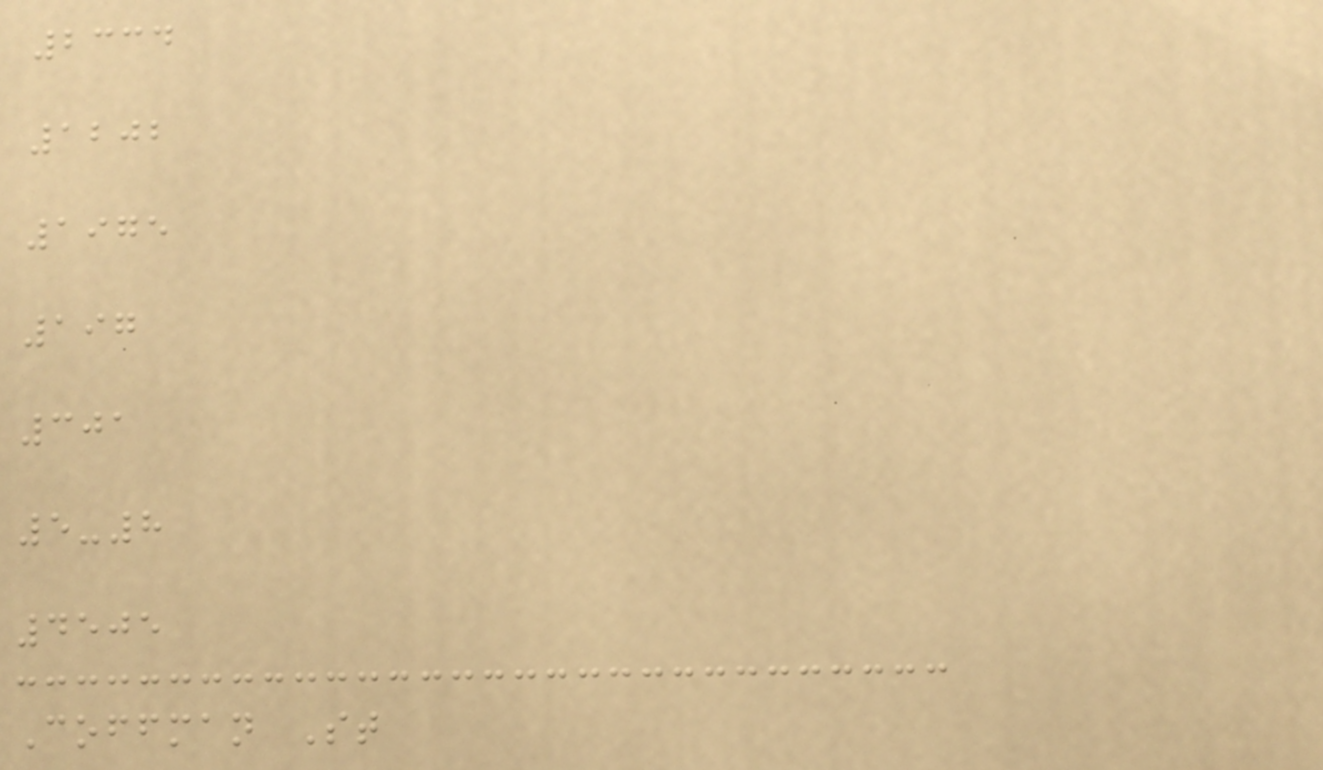2334
1202
1975
197
301
5-8
4505
Coffman St
